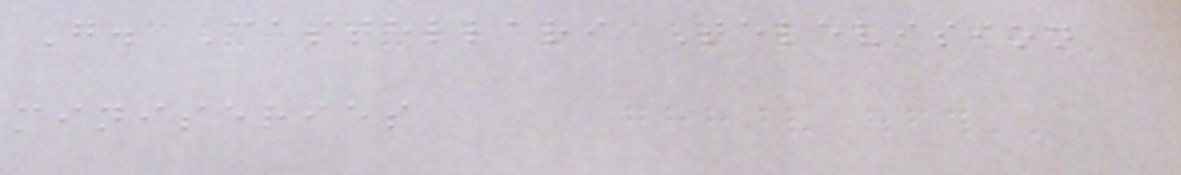G. Castellari Television
miniseries
